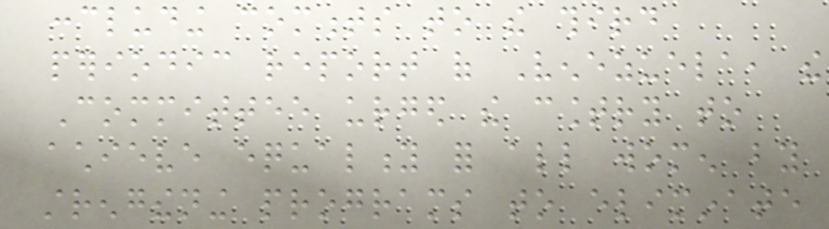concluding comments to the third
periodic report of Venezuela, the
Committee urged the country to
achieve equality for all women by
strengthening programs to eliminate
